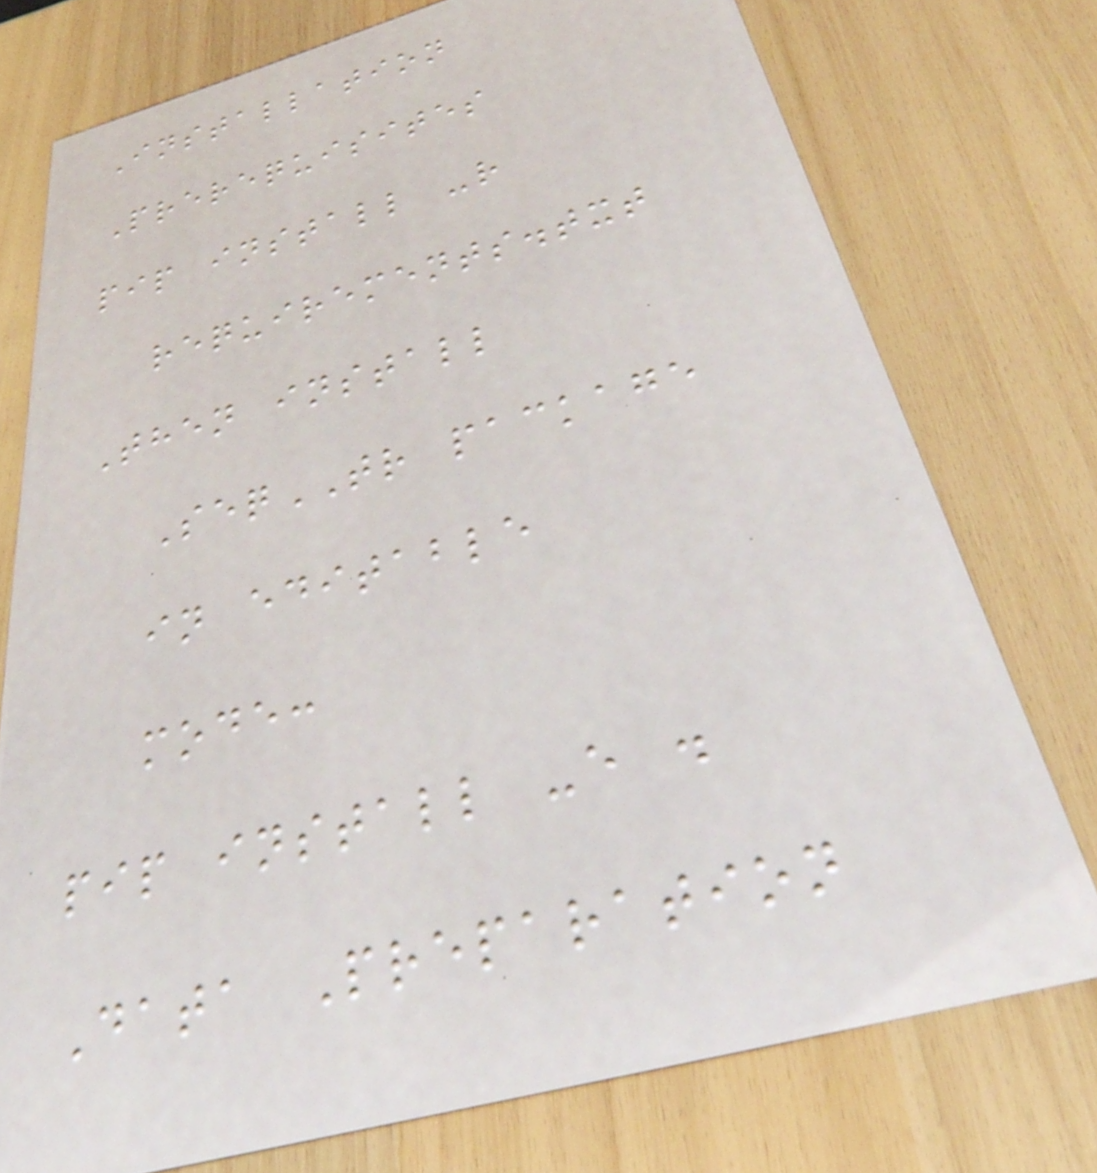Installation
Prerequisites
pip install -r
requirements.txt
Then install
SeqTR package
in editable
mode:
pip install -e .
Data Preparation
